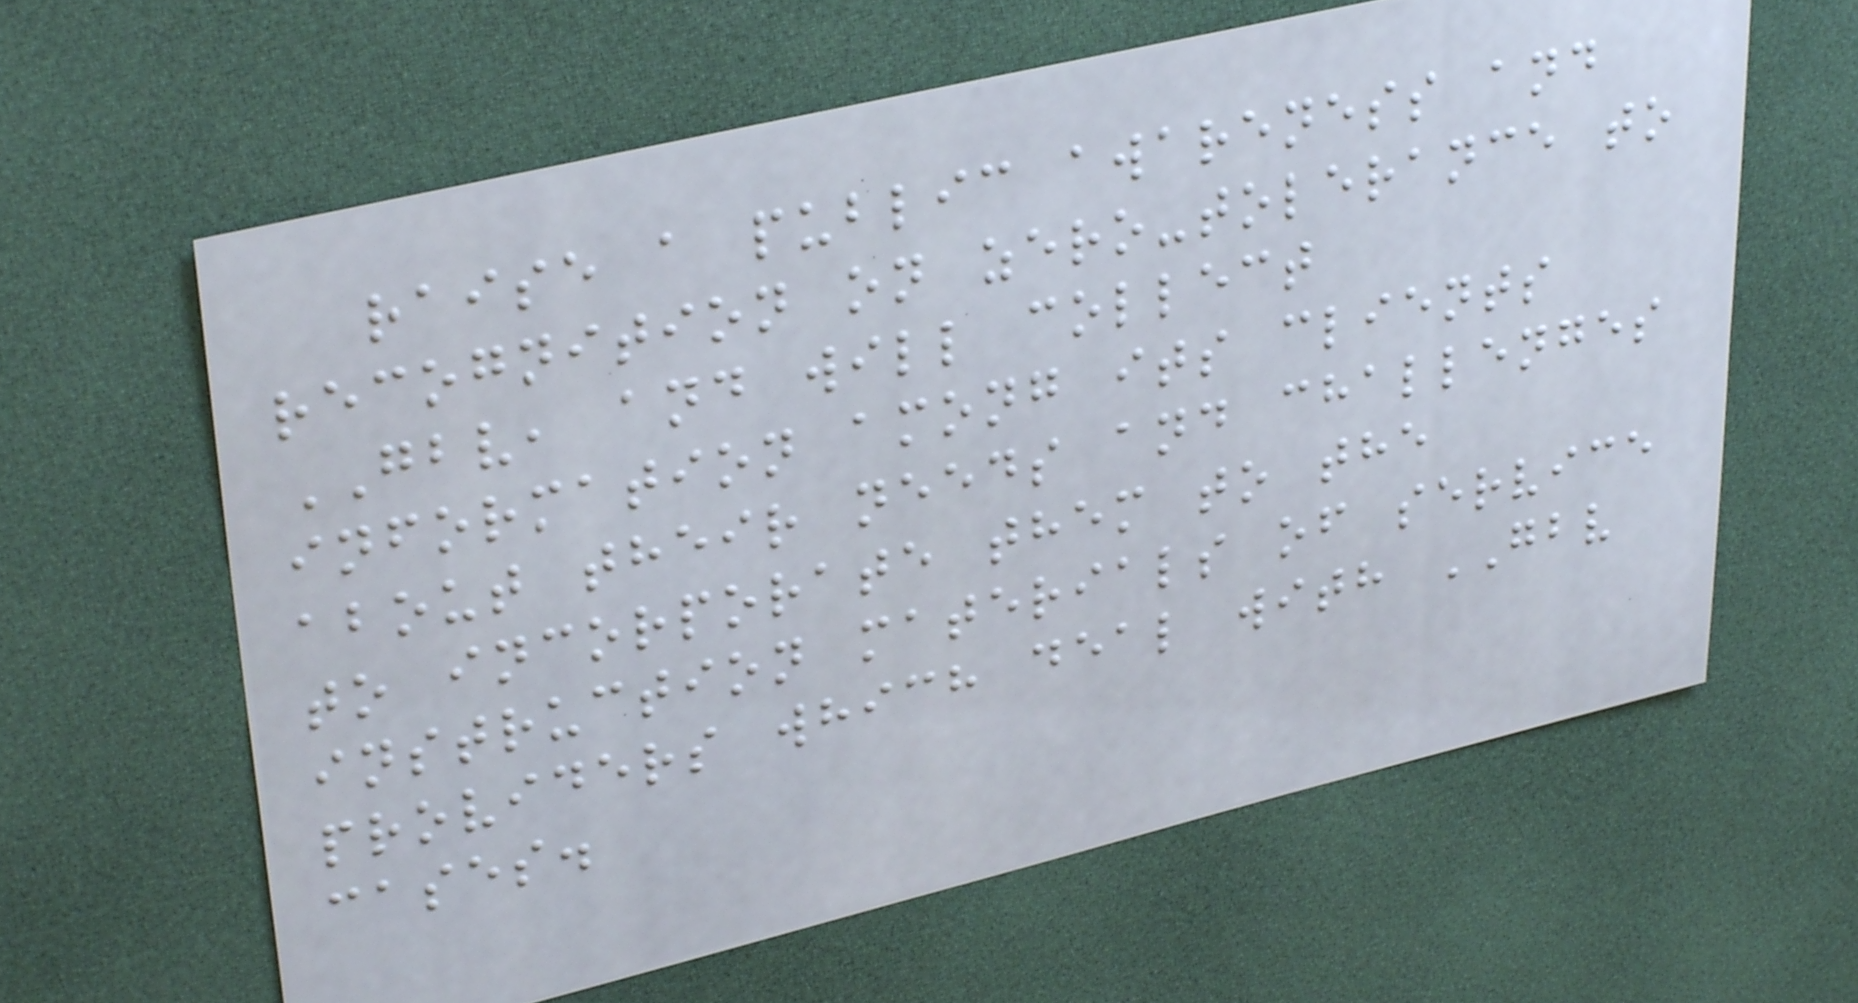raise a public awareness and
recognition on zero-tolerance to
GBV, and will collect
information among its clients
about their needs and challenges
to incorporate them to the
instruction materials of service
providers which deal with GBV
cases.
